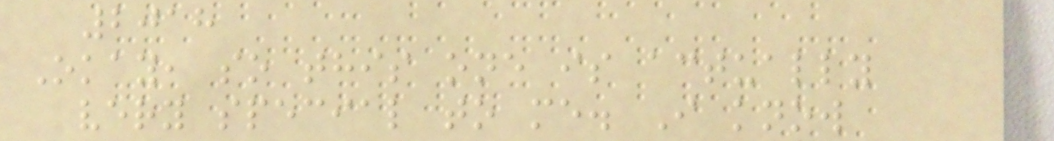2018
Okay, so this one is actually
very special to me. I know
